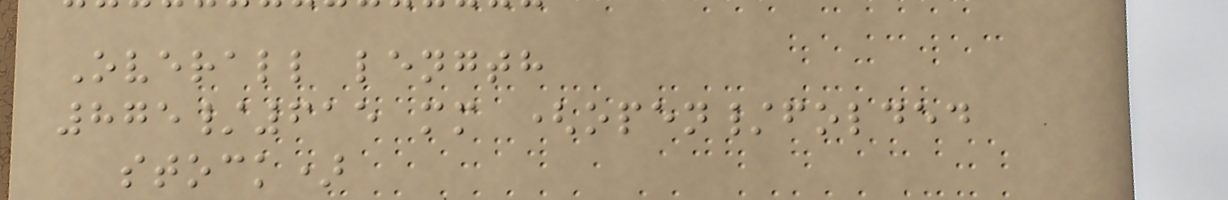Overall length
875/615 mm (open/folded
stock)
